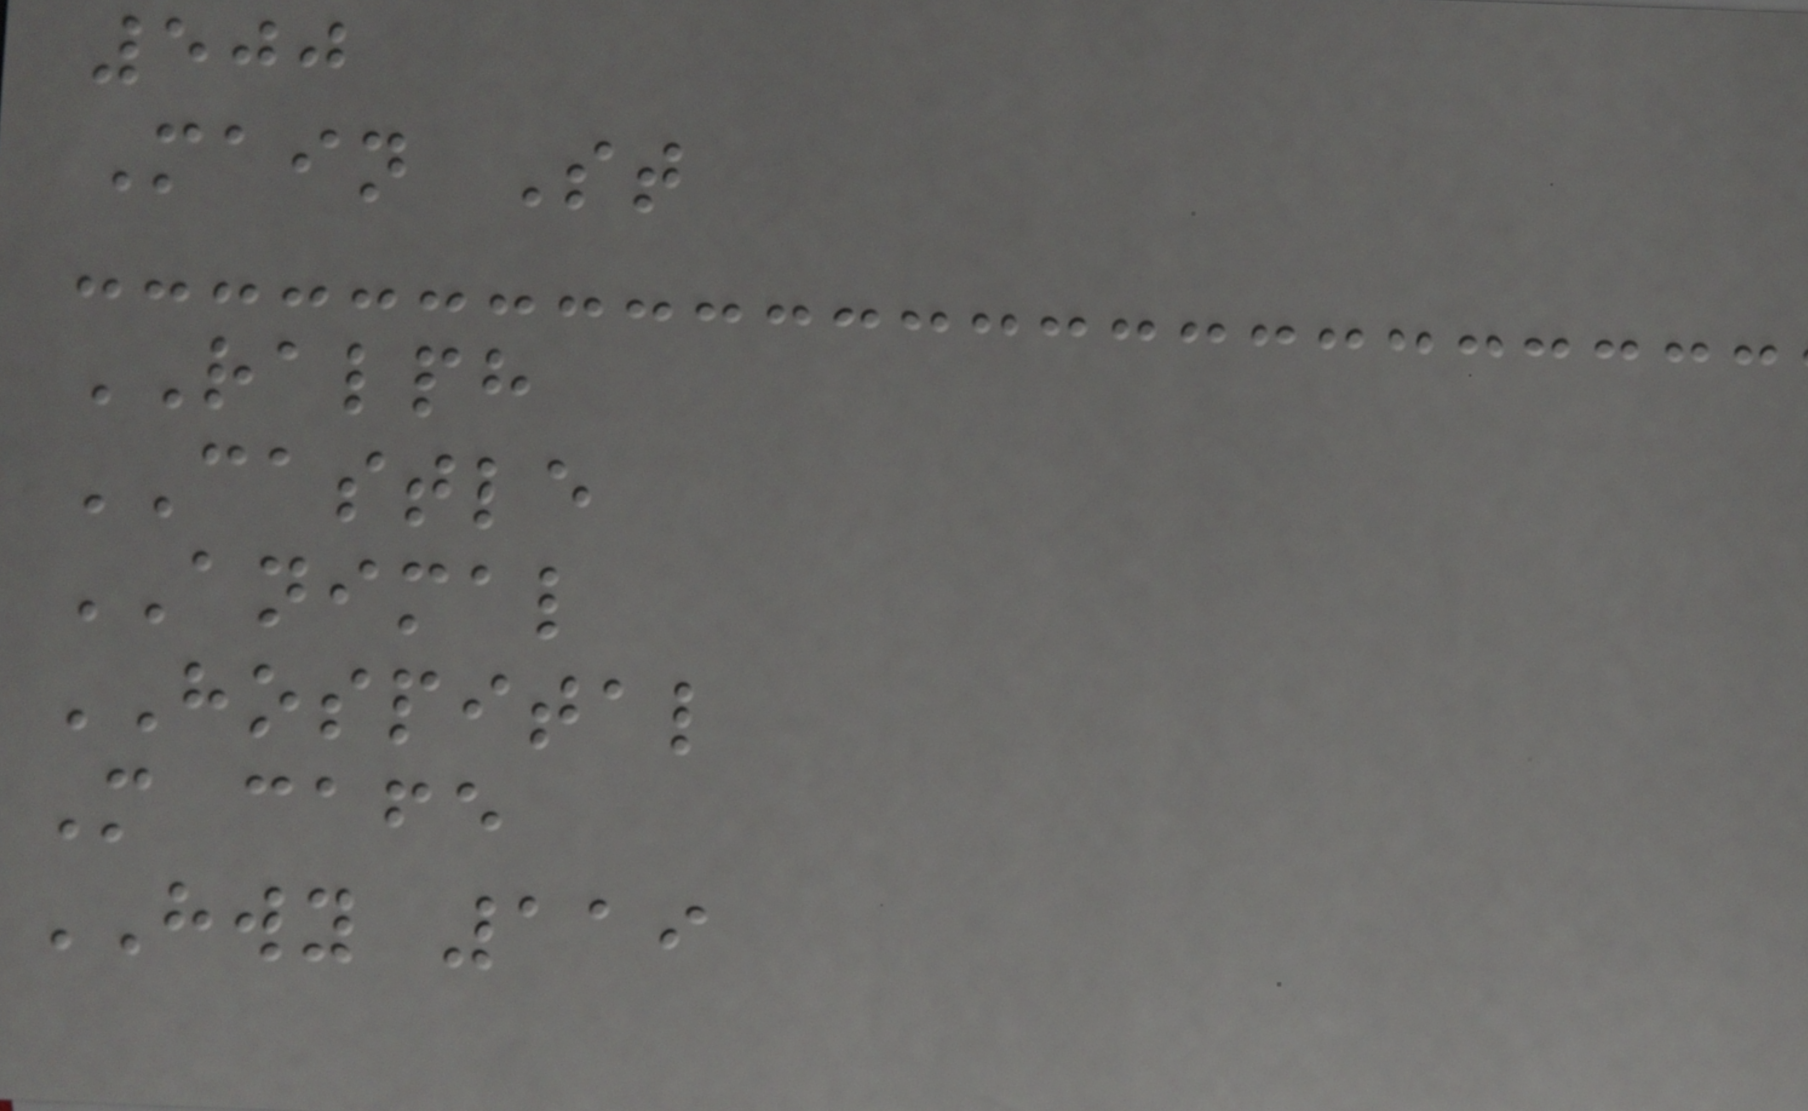500
Main St
RALPH
CASTLE
ANIMAL
HOSPITAL
M cafe
HWY 119
